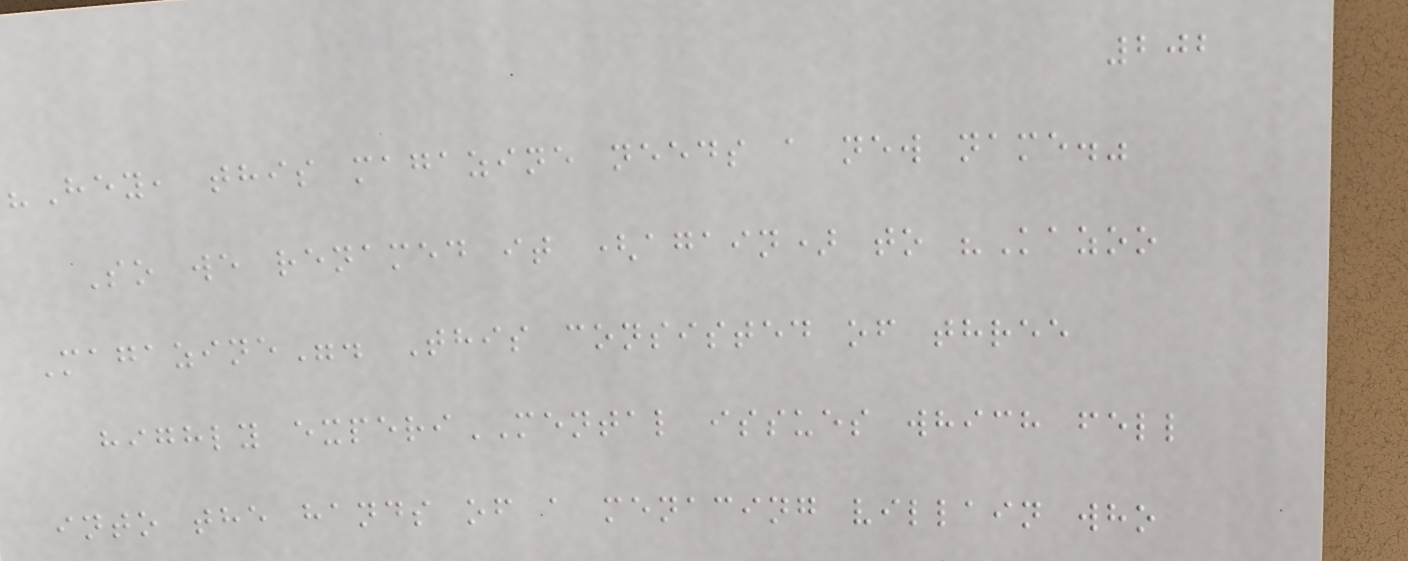202
"Hey, this magazine needs a new name."
So we renamed it (again) to "Kazoo
Magazine". This consisted of three
highly experiMENTAL issues which fell
into the hands of a menacing villain who
